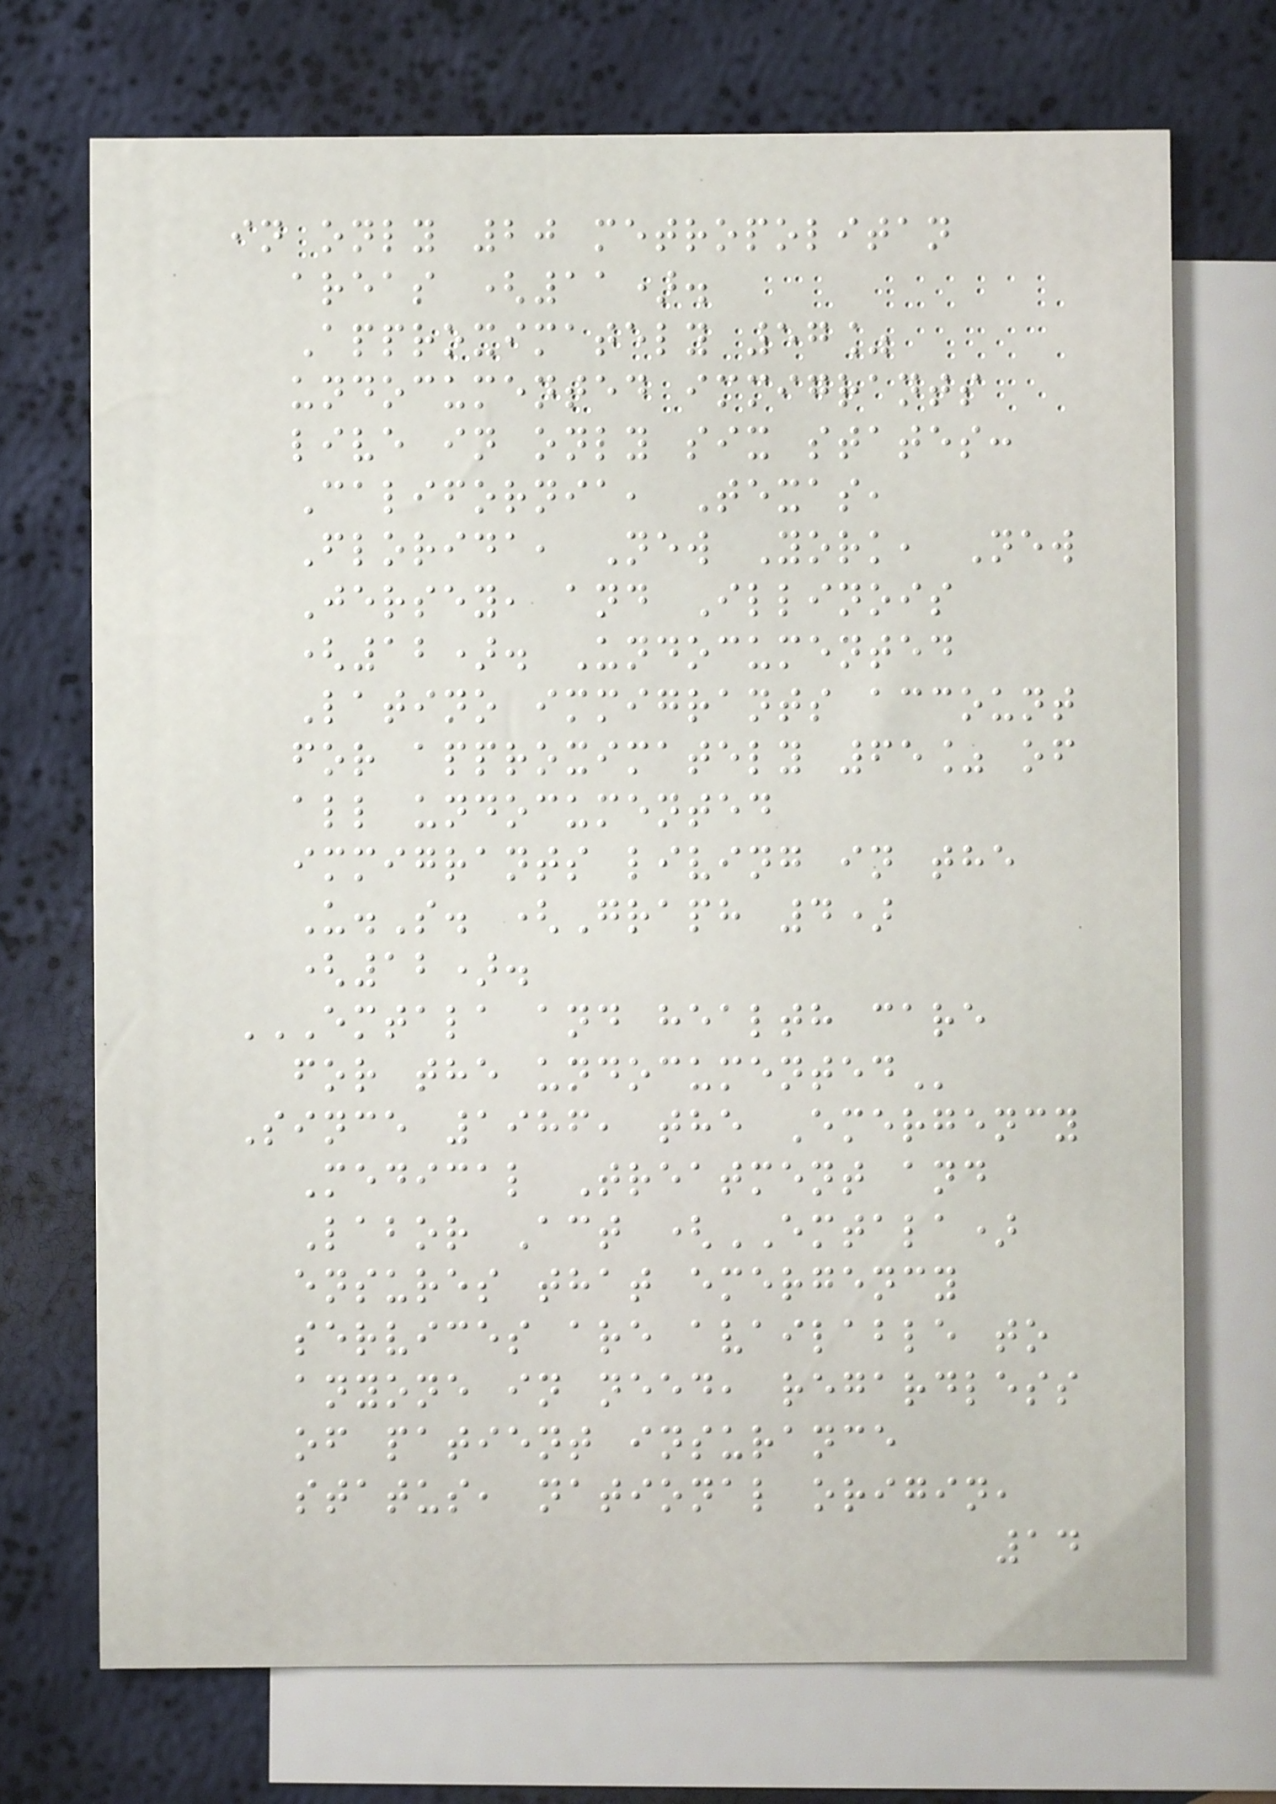in only 20 metropolitan
areas (11).
Approximately 57%
undocumented immigrants
live in only six states:
California, Texas,
Florida, New York, New
Jersey, and Illinois
(12). Undocumented
Latino immigrants account
for approximately 65% of
all undocumented
immigrants living in the
U.S. (Graph 4)
(12).
EMTALA AND HEALTH CARE
FOR THE UNDOCUMENTED
Since 1986, the Emergency
Medical Treatment and
Labor Act (EMTALA)
ensures that emergency
services are available to
anyone in need, regardless
of patient insurance
status, national origin,
14
